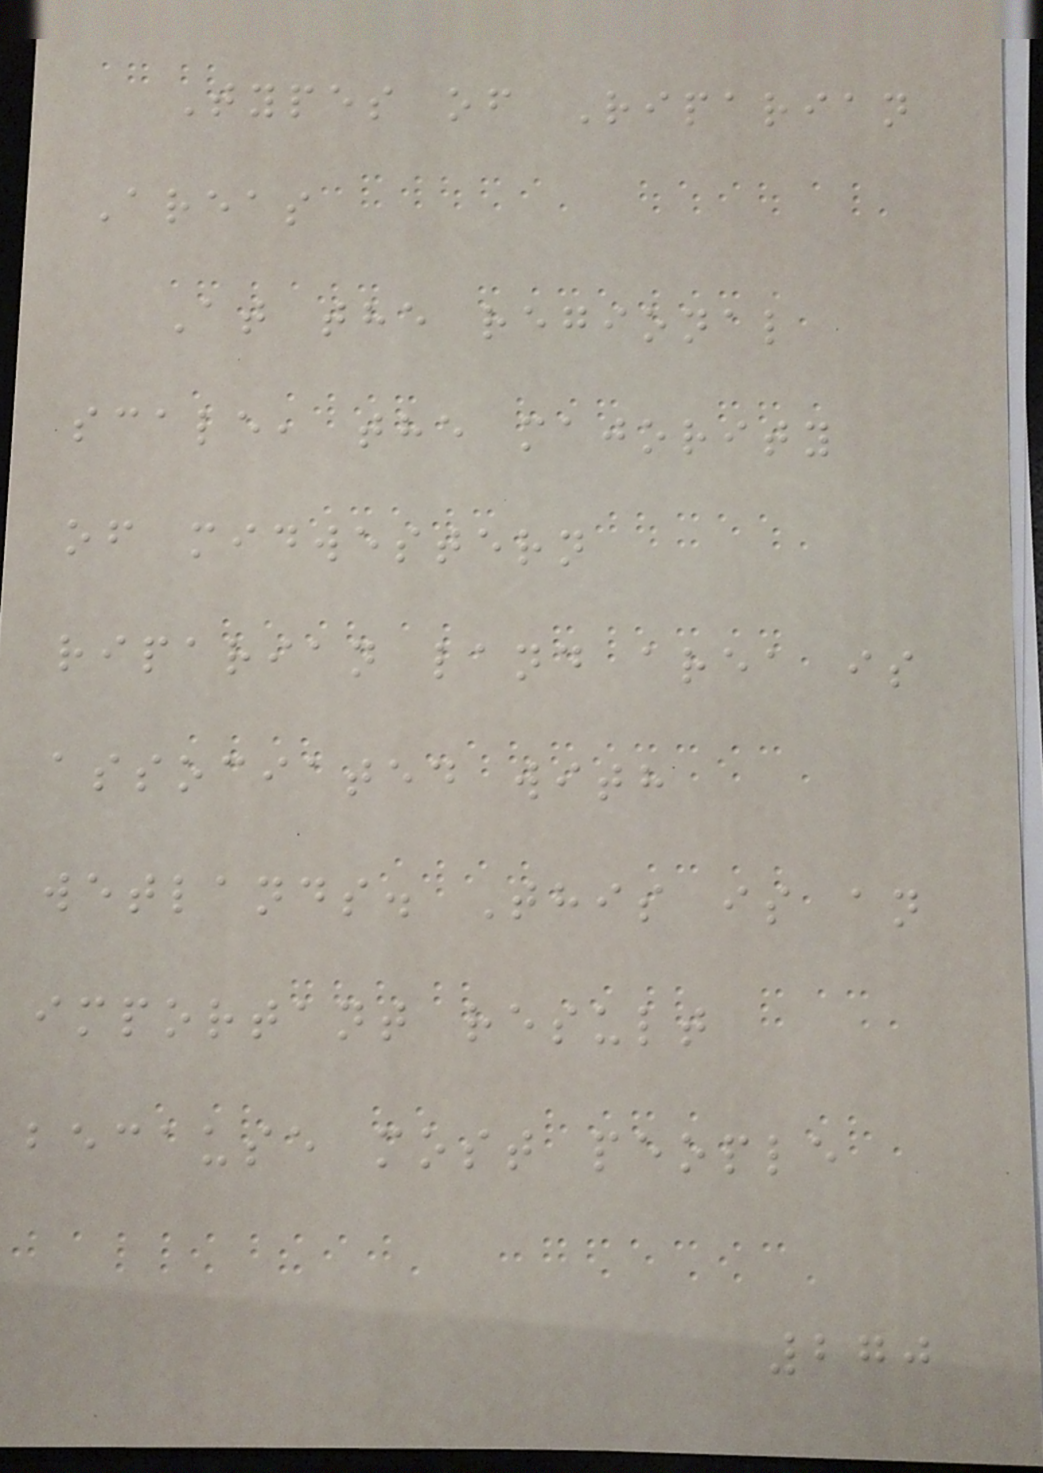Types of Riparian
Areas
At the regional
scale, the majority
of midwestern
riparian land area is
associated with
wetlands. This is an
important result
because most people
270
